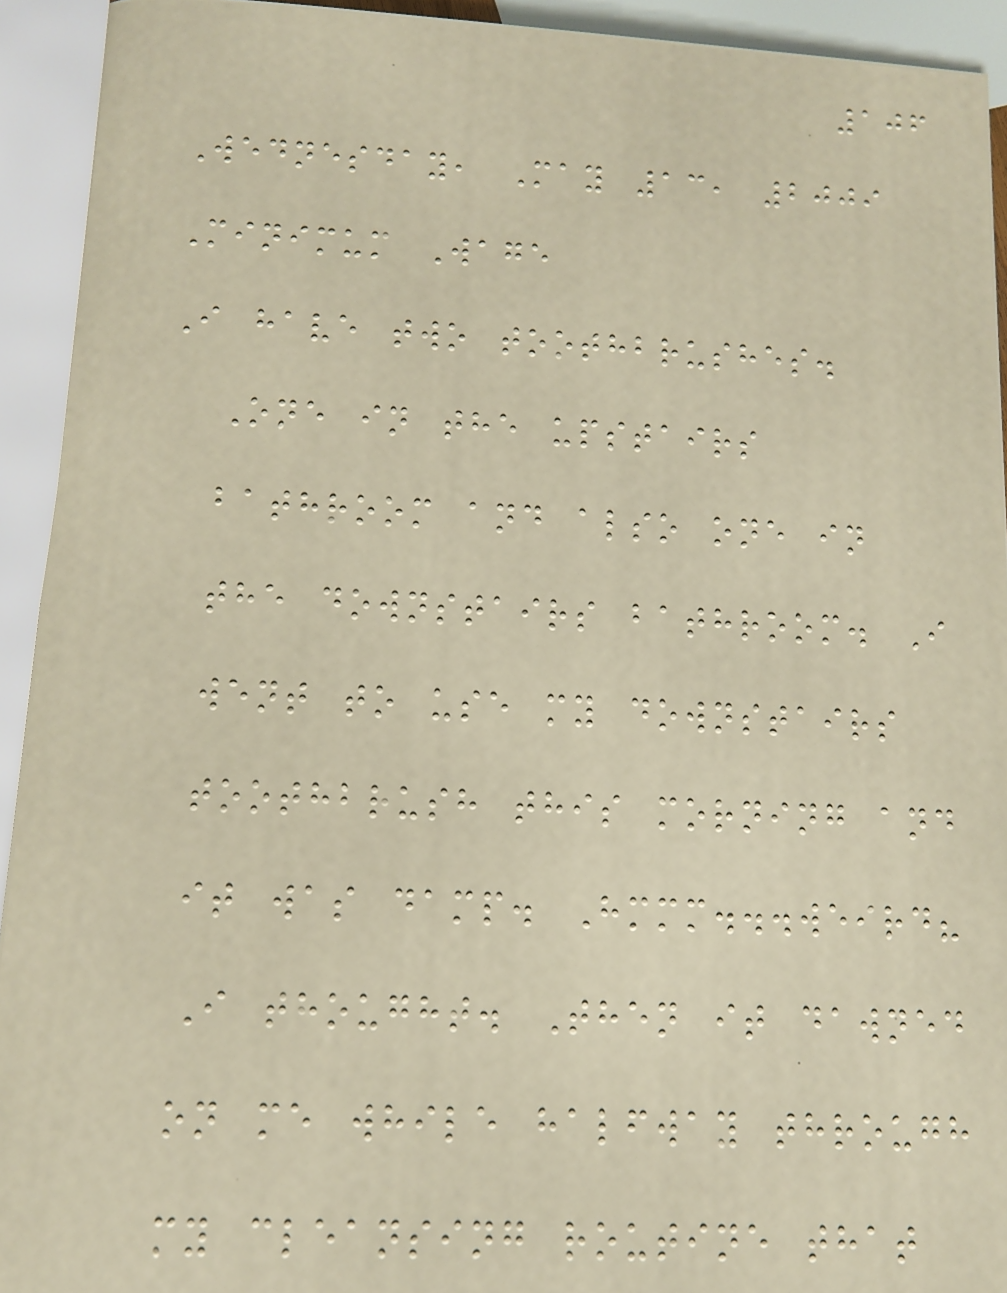106
Wednesday, May 13, 2009
Minimum Wage
I have two toothbrushes.
One in the upstairs
bathroom and also one in
the downstairs bathroom. I
went to use my downstairs
toothbrush this morning and
it was damp. Hmmm...weird?
I thought. Then it dawned
on me while halfway through
my cleansing routine that
